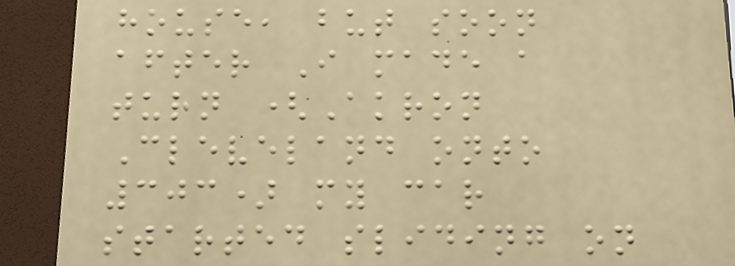house, but soon
after I made a
turn (Akron
Cleveland onto
303) my car
started sliding on
